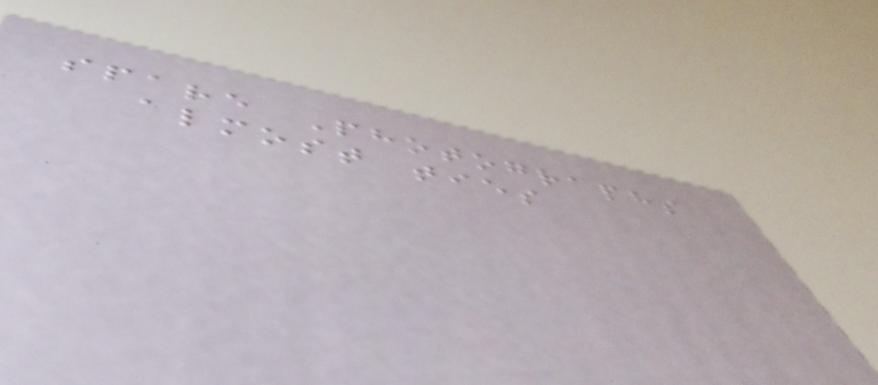spare Photographs
almost ties
